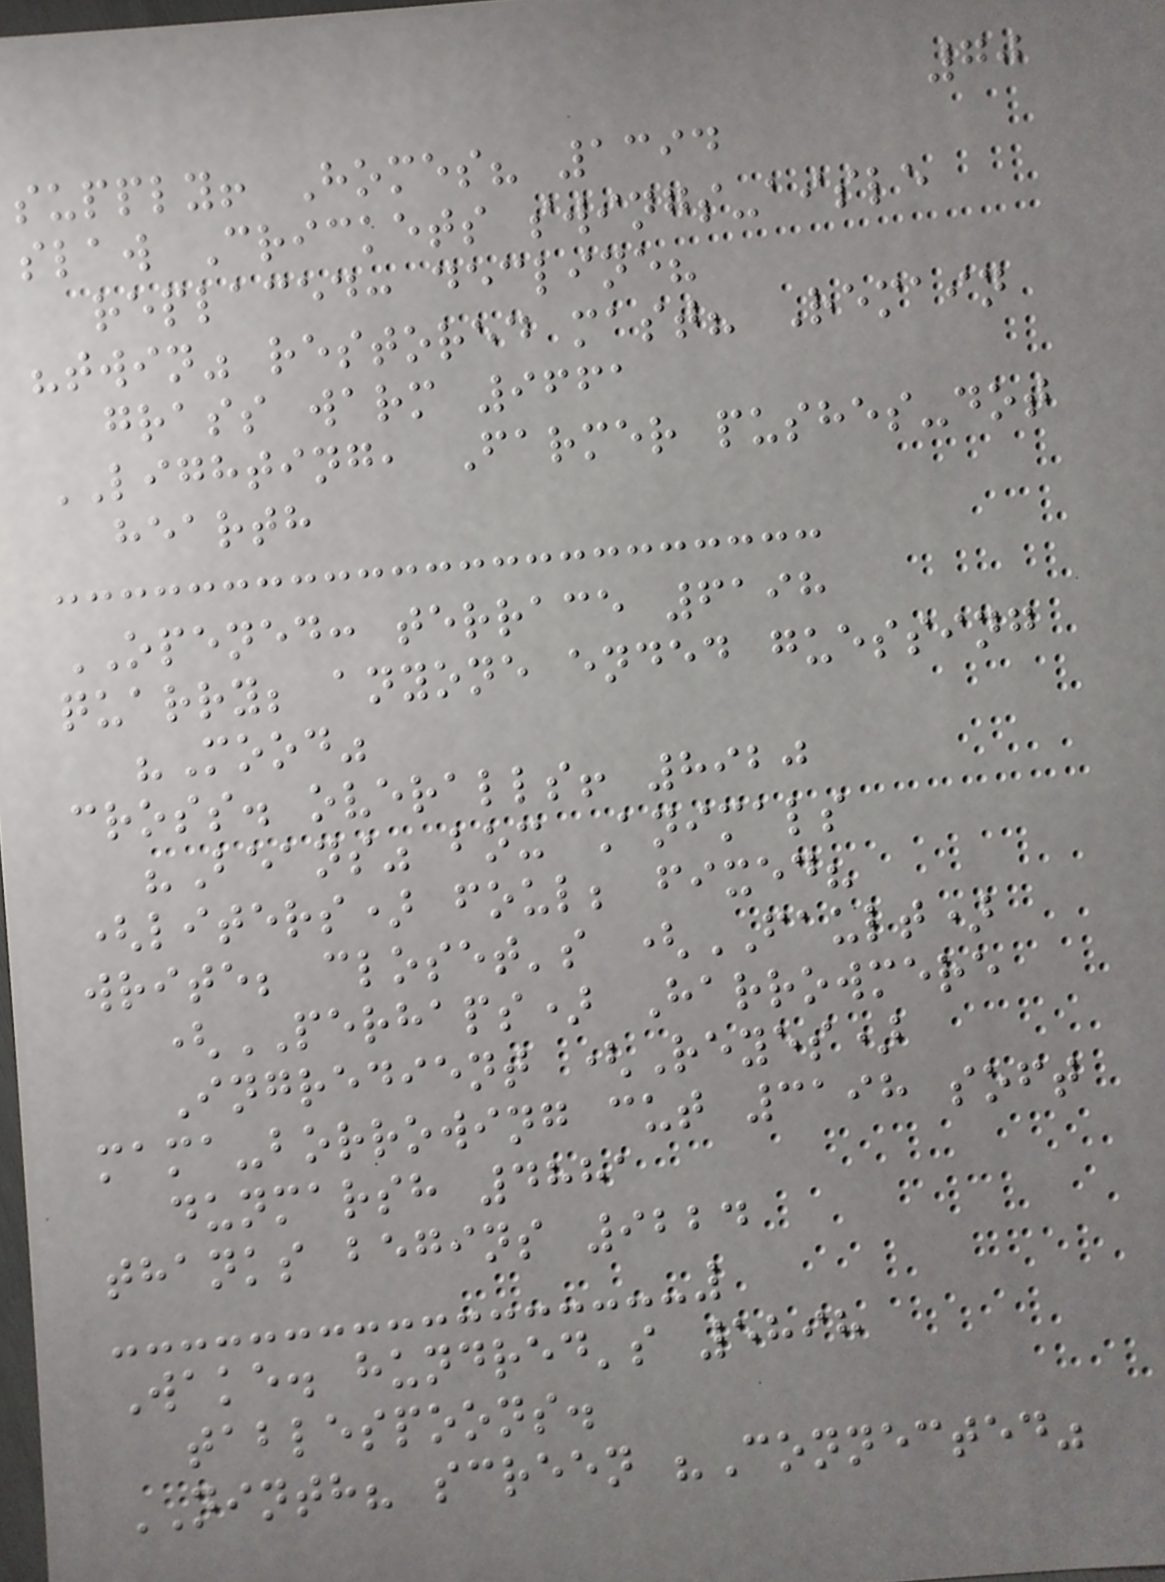70
supply! Homes? 1394
slaw Crickets swings-aisle
replaced: decline?
"twin" restored mast? Remain
grass warm 9661
LIGHTING, Farmer pushes-dot
hearth
OPENED: terrace 6198
quarry; anyone ended guessing
"Mood"
cross. overalls! 8920
"Beans" box Animals
(liters) foul; fixed?
write; closet's (FAULT)
(PERHAPS) Harrowmere
Ingredient (Reyes)
mama-borrowing cut 3198 soft
dunmarsh 4881
thanks begins 9224
Wake. hundred's 5898
tablespoons.
NINTH? screen "Connected"
